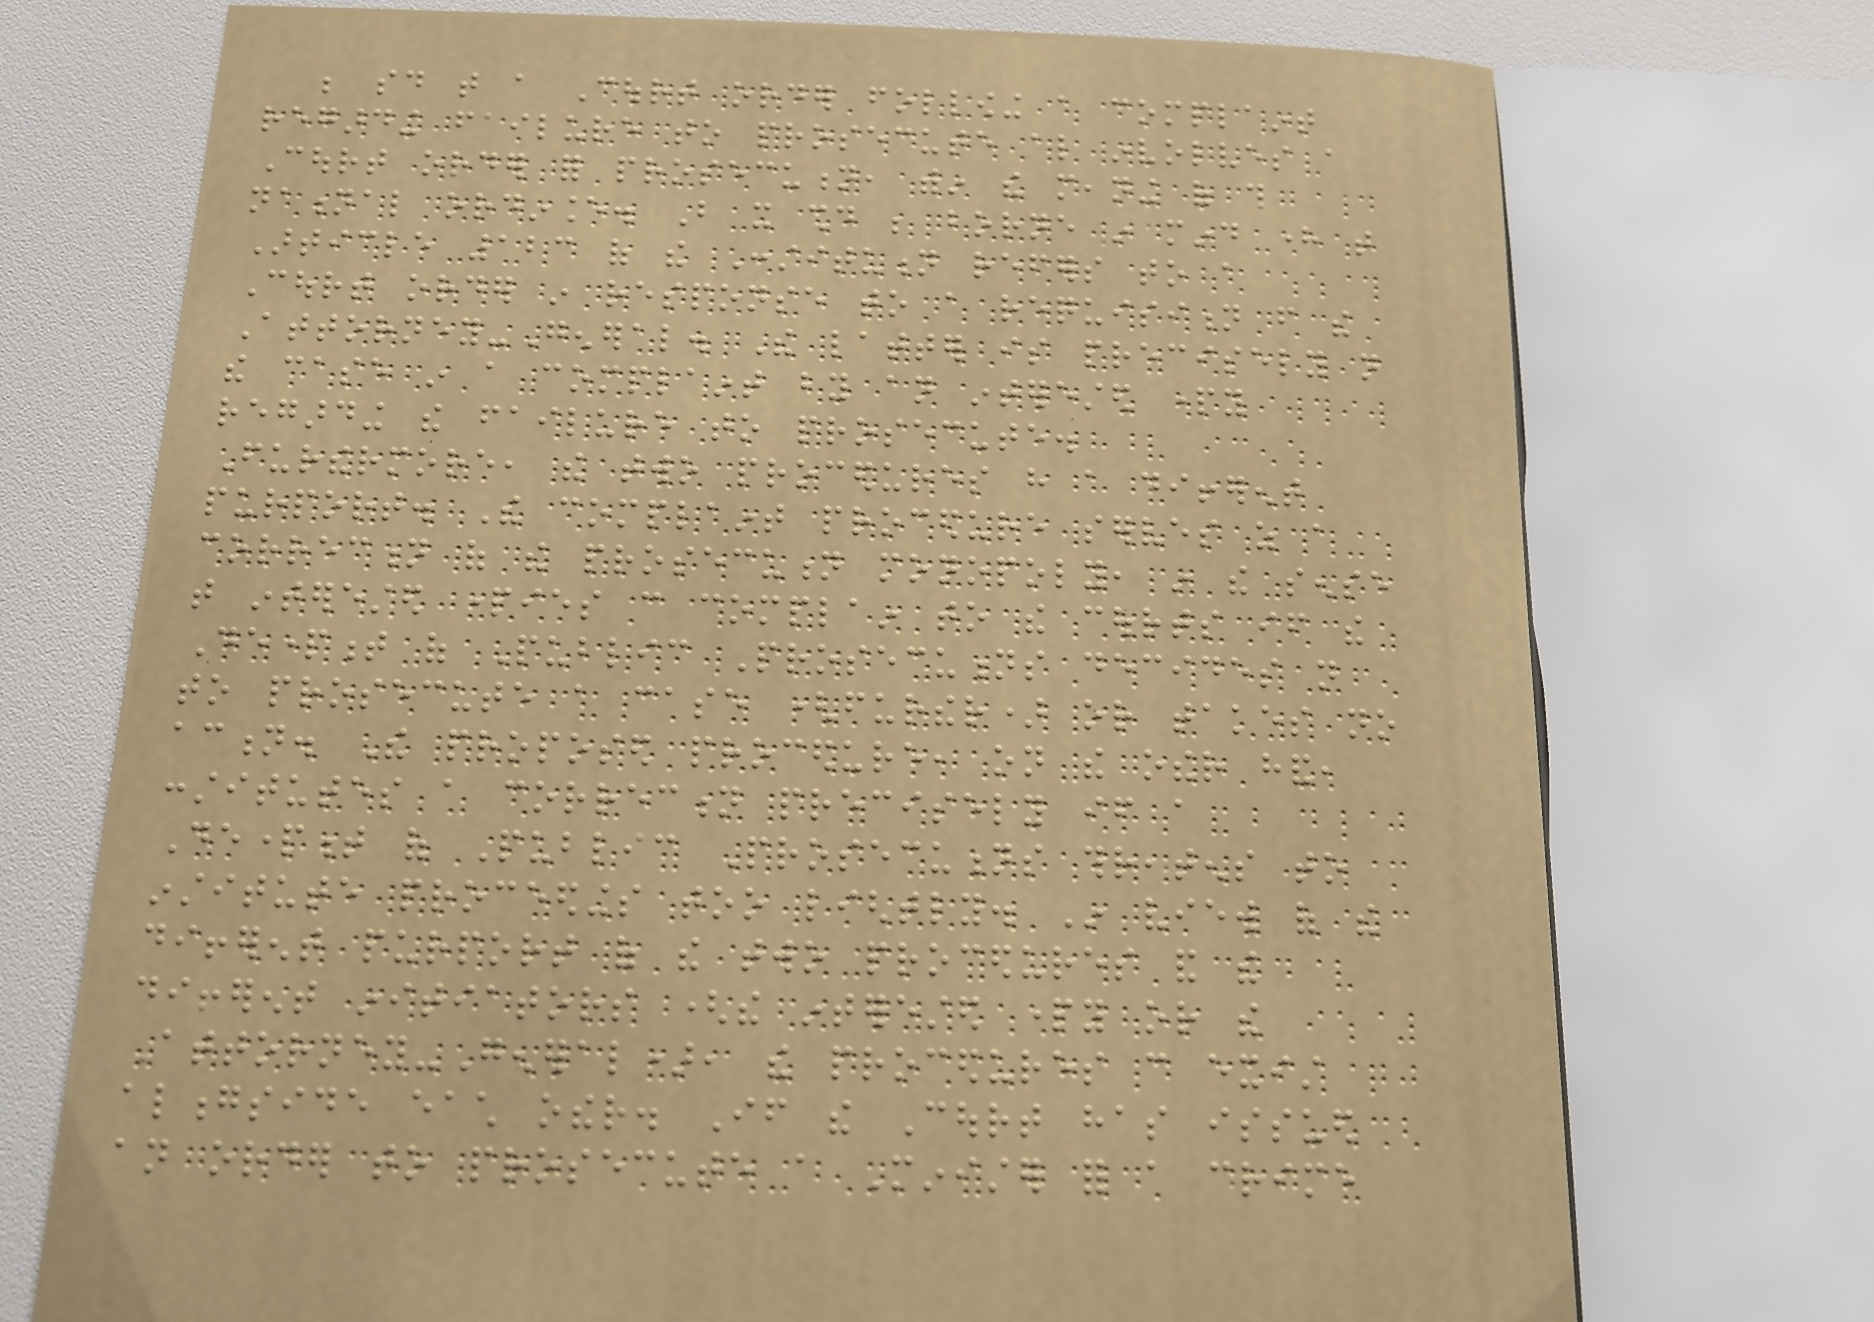be said that a Court order following a complaint
regarding failure to prosecute also involves a
Court order for prosecution, within the meaning of this
national ordinance. But it should be borne in mind here that
Article 123 of the Constitution refers to a
Court order in response to a requisition from the
Attorney-General. The latter is precisely not
the case in a complaint by an interested party
regarding the failure to prosecute.
Furthermore, the two procedures have a different
purport. The complaint procedure serves as a
correction of the prosecution monopoly, in the sense
that interested parties can complain to the courts if the
Department of Public Prosecutions decides not
to prosecute a case (further) or takes no
action. The proposed procedure, on the other hand,
constitutes a correction precisely if a
Department of Public Prosecutions threatens to
institute proceedings too lightly. In view of the
different purport of the two procedures and the
different initiators (the interested party or the
Attorney-General), the procedures can exist
alongside each other. If the Court has issued
an order to prosecute a Minister for a crime
